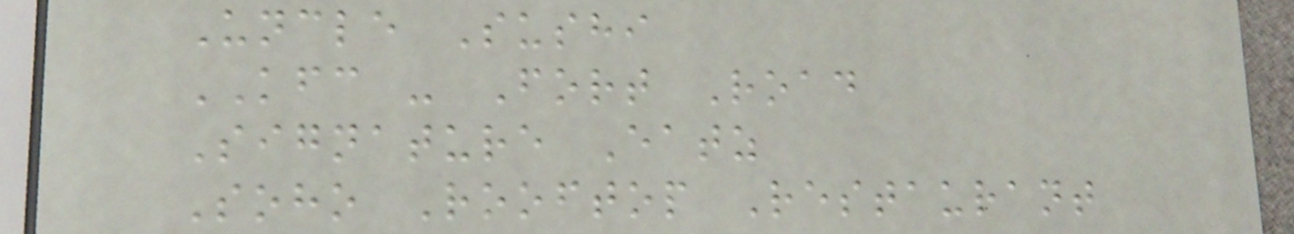Uncle Sushi
KFC - Fort Road
Signature Eatz
Soho Rooftop Restaurant
